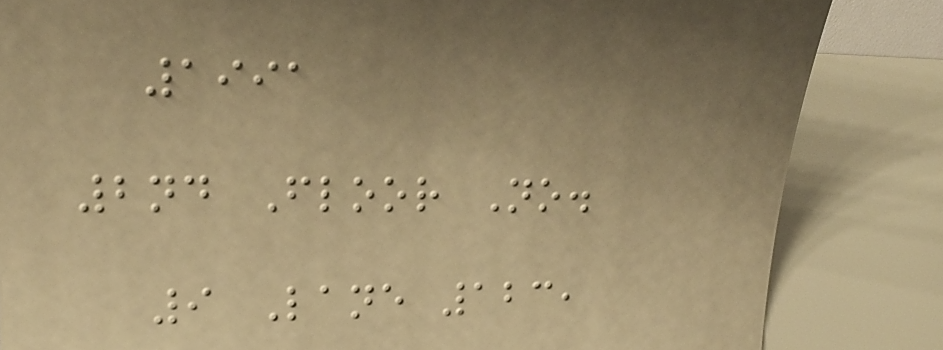1991
2nd Floor No.
9 Lane 123,
